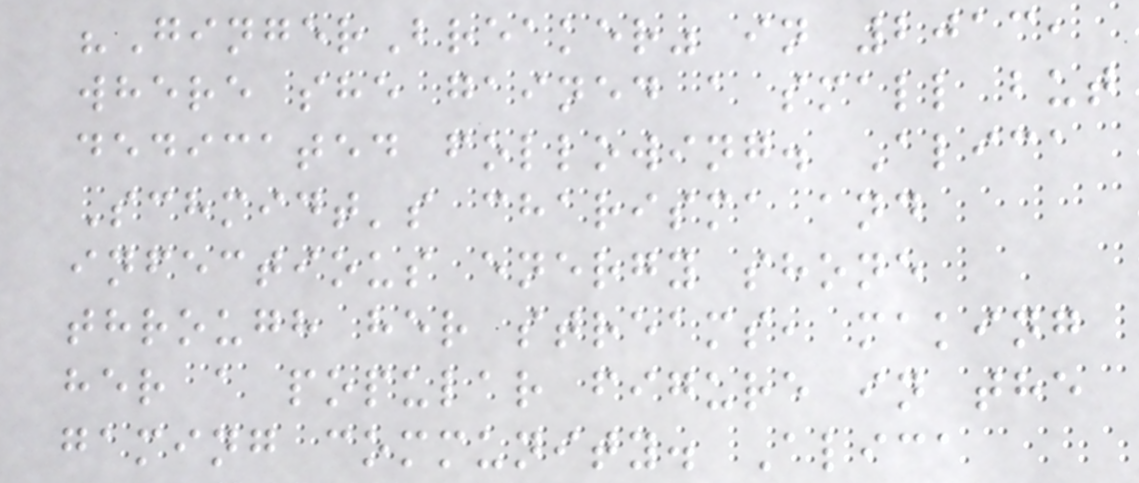"GingerBreaker" in 2013,
where she gained a small but
dedicated following. Alica
Schmidt's charisma and
infectious energy shone
through her streams, making
her a popular figure in the
gaming community. Alica
